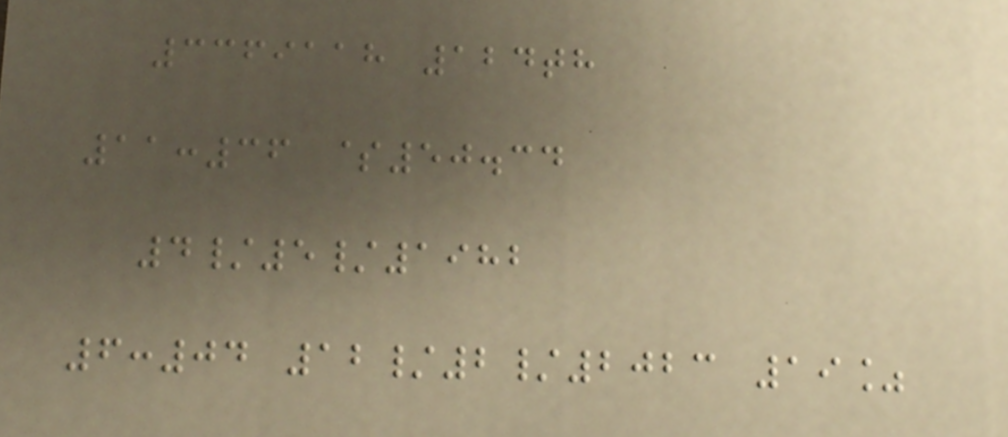3369118 124th
11:36 $50.34
4/5/1982
6:04 12/2/2023 19%
